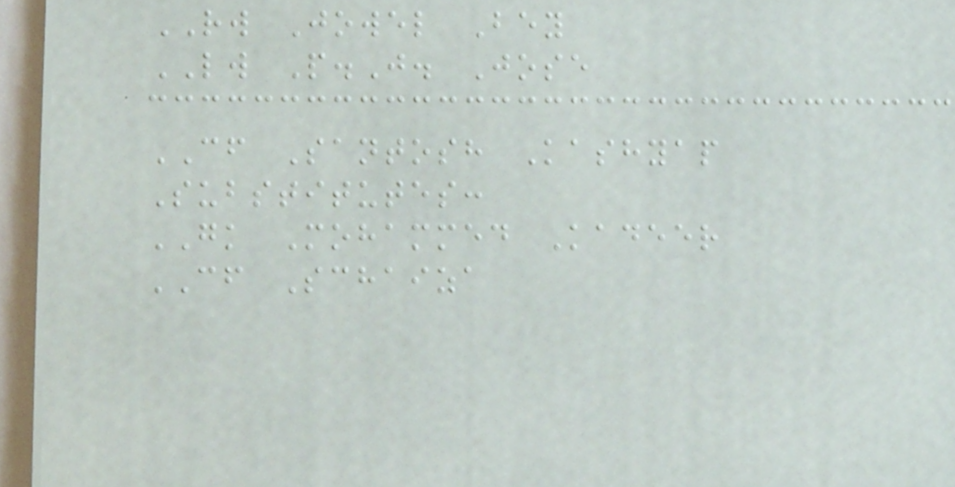RW Jowel Bey
LW P.J. Jose
CF Santosh Kashyap
Substitutes:
GK Mohammed Kadeer
CF Schaiza
